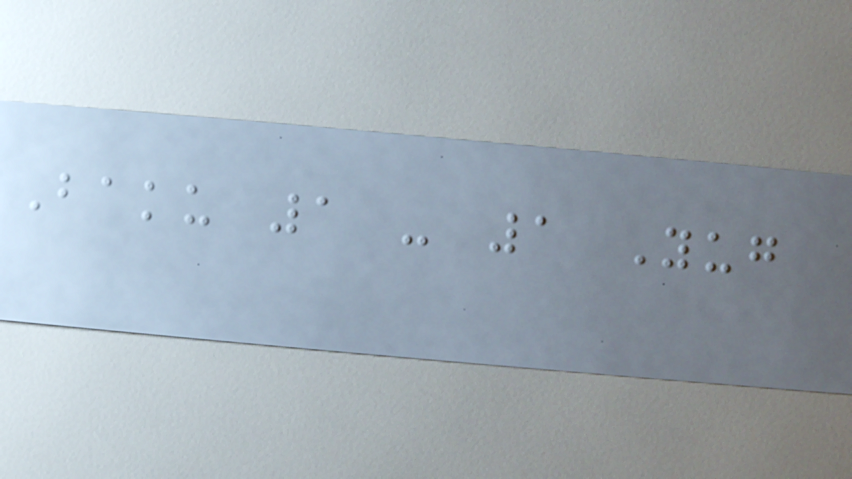Baku 1 - 1 Yug
